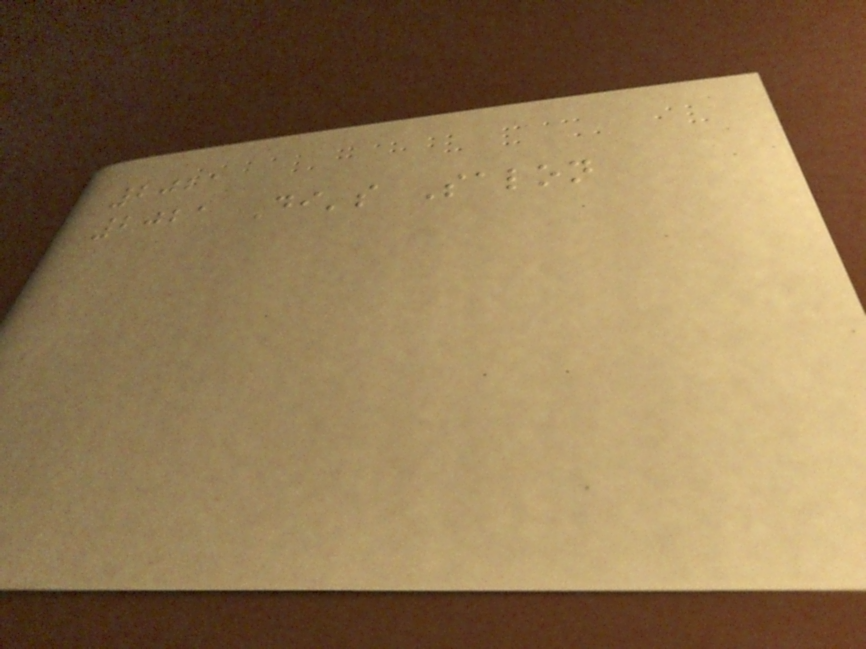2021
2021 Di's Salon
